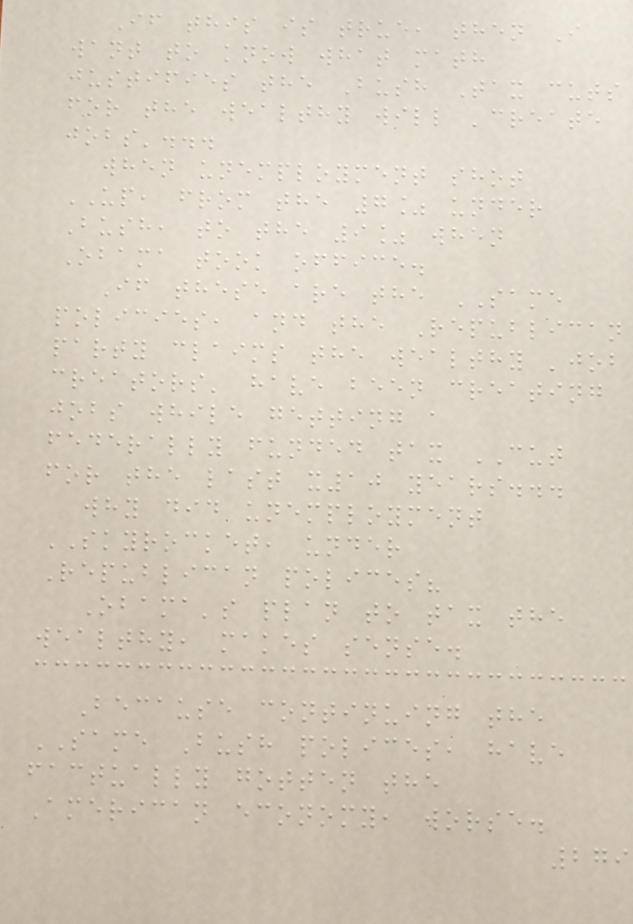If this is true, then I
want to know what math
justifies the Bush Tax cuts
for the wealthy will 'create
jobs'...
when unemployment shot
UP, from the 7% under
Bush, to the 9% when
Obama took office.
If these are the SAME
policies, and the Republican
party claims the wealthy 'job
creators' have been creating
jobs while getting a
federally funded tax CUT
for the last x10 years...
why did unemployment
SKYROCKET, under
Republican polices?
Obama's plan to tax the
wealthy, makes sense.
Because continuing the
SAME Bush polices, have
factually gotten the
American economy, worse.
279
